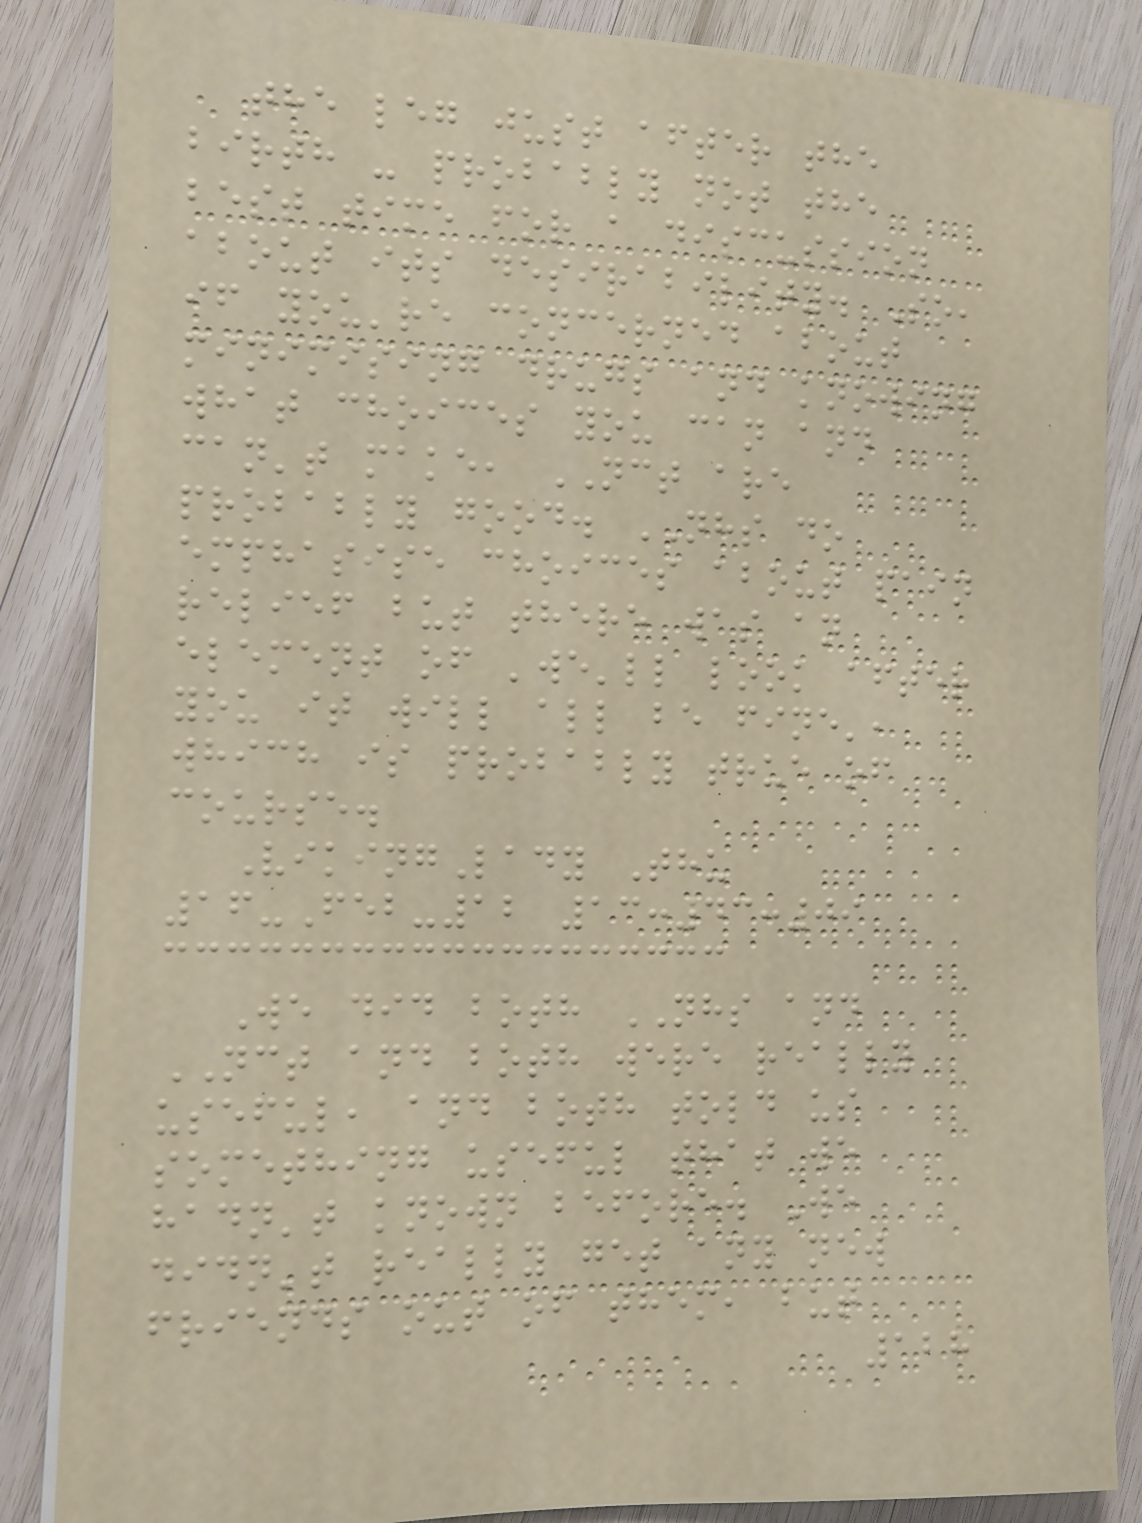the leg just after the
birth - probably not the
best time for a discussion
about its desirability. So,
if you're concerned about
minimising drugs and knowing
what choices you can and
can't make, NCT are
probably good. NHS do
emphasise choices about pain
relief but there was an
element of 'we'll look after
you it will all be fine',
which is probably true of
course.
VikingLady Thu
16-Feb-12 13:43:09
We did both NHS and
NCT and both were really
useful, and both told us
something useful that we
hadn't known before. We
didn't really get any new
friends out of them, but
128
